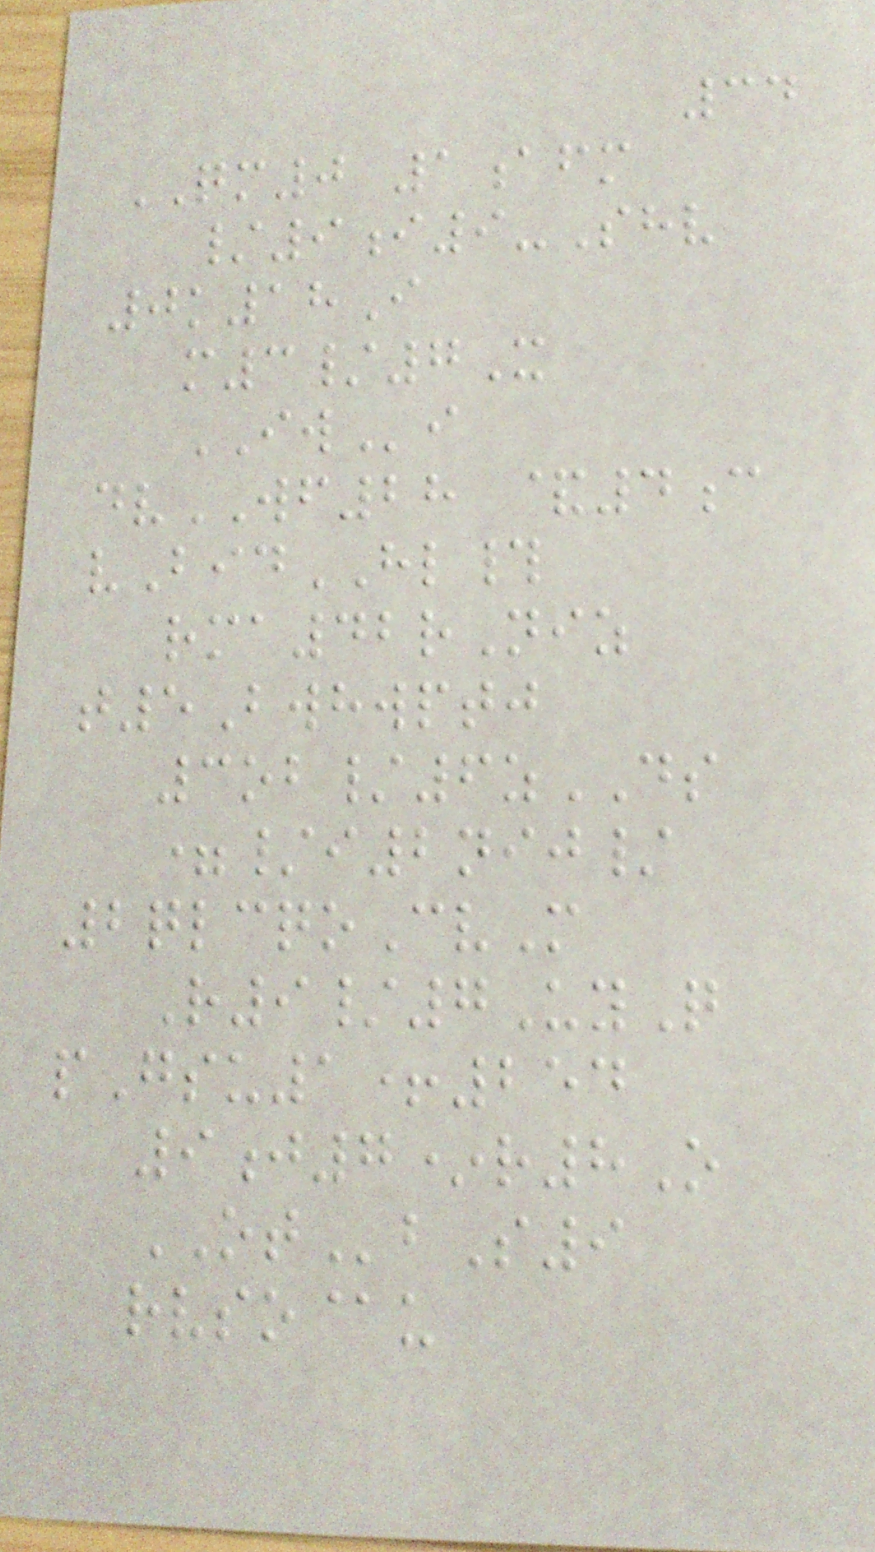34
QM0 1afm
/9i9-Shv
0k18I
m3/7X
IWi
dvWF28 &4c
vBidHL#
rma42rNiz
t5Bwhwptj
3ob/6zDS
=/i2nij/
2qlcqoCvM
R9/7UyQ
pGsu1+254
9j7*r8O
OTbS9
rvso@u
